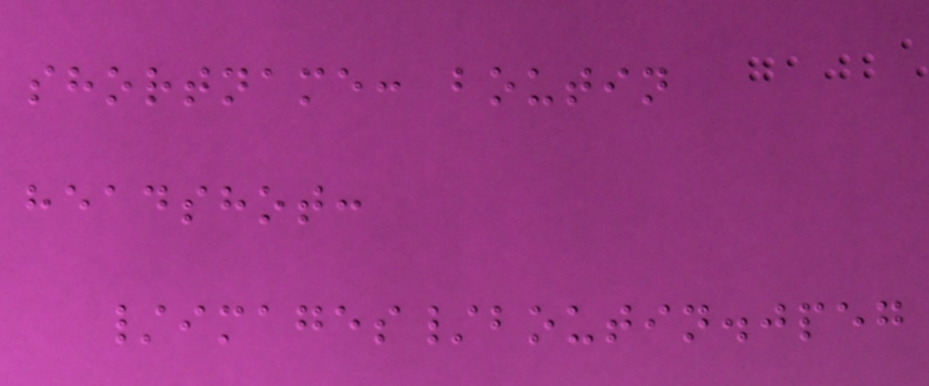shortname: boutin
headshot:
/images/boutin.jpeg
